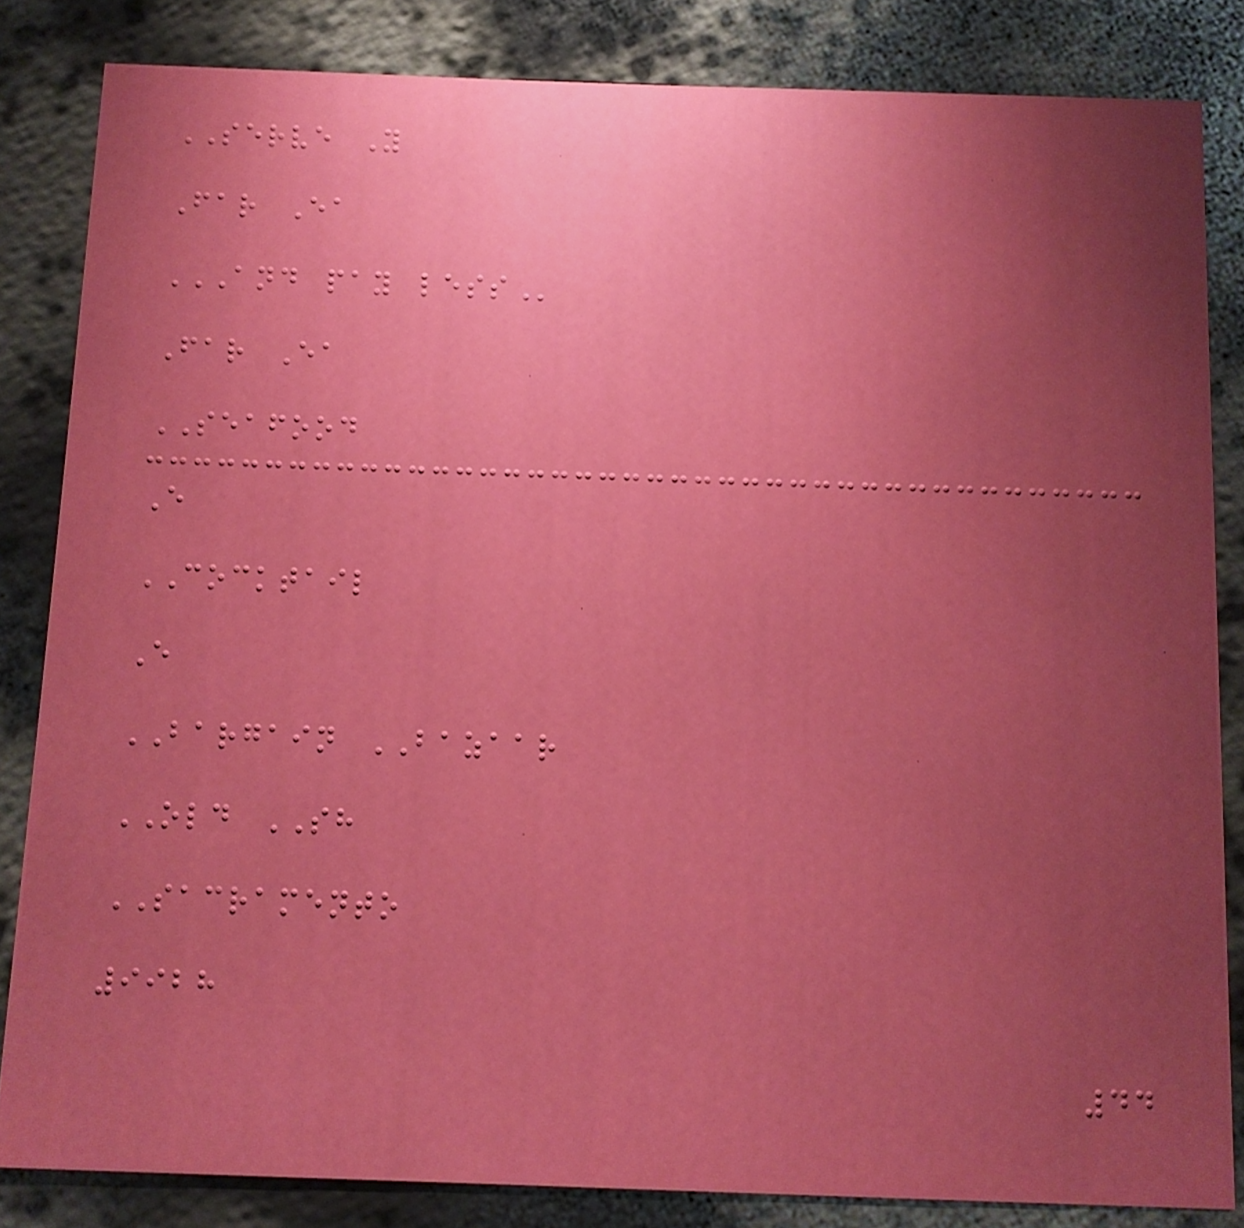SERVE Y
Far Ea
AND PAY LESS
Far Ea
SEAFOOD
E
COCKTAIL
E
BARGAIN BAZAAR
OLD SH
SACRAMENTO
9928
44
